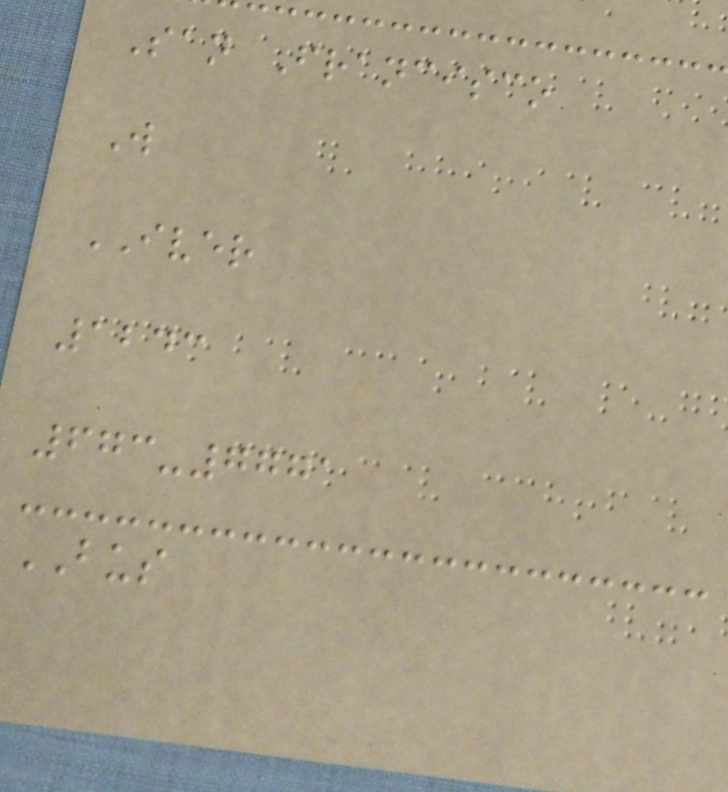San Francisco
W
IVER
1243
673-7771
BUS
